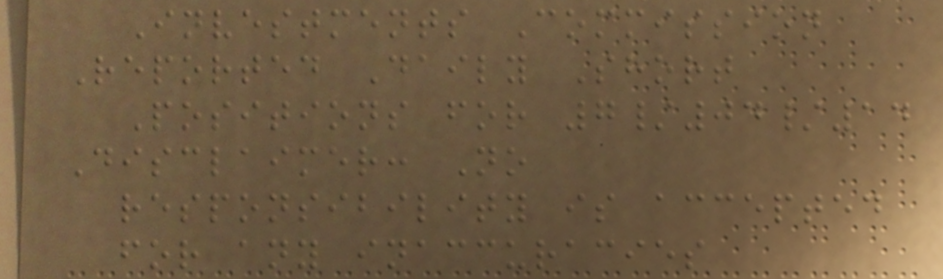Investments Commission
Reported Daily Short
Positions for 7/04/14
Disclaimer: No
responsibility is accepted
for any inaccuracies
